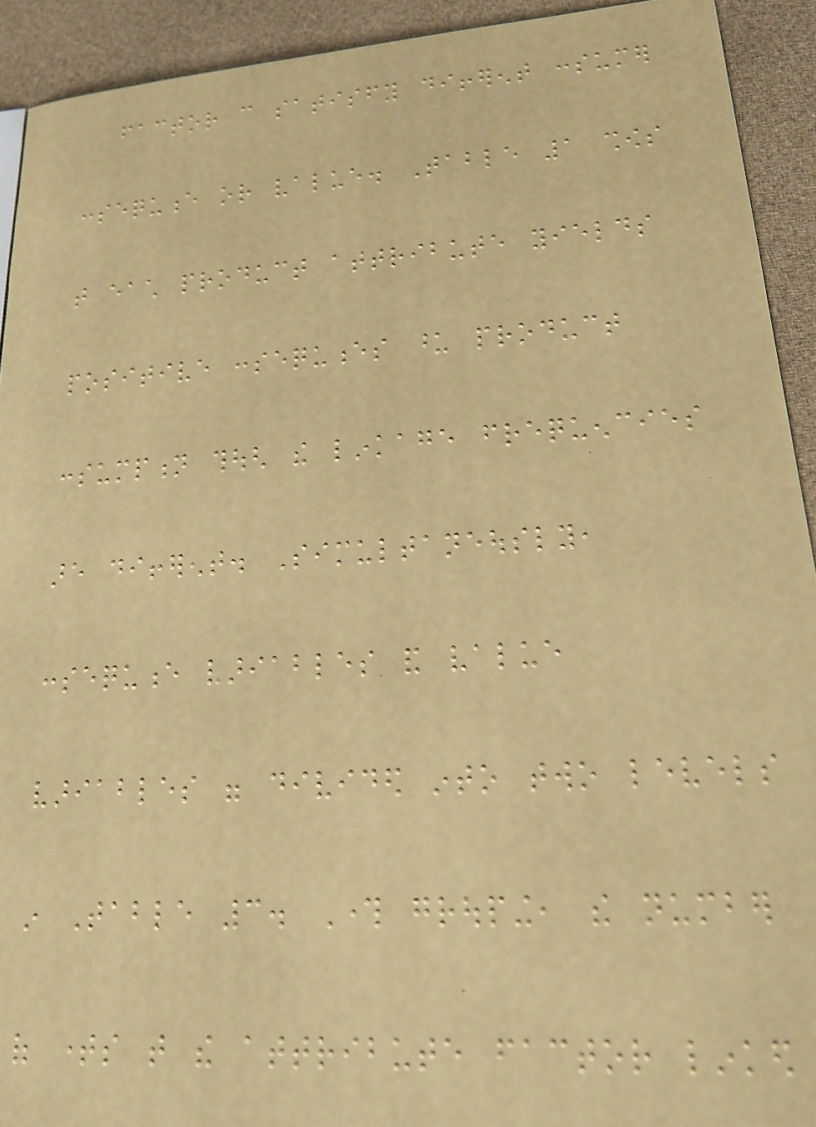factor can satisfy different consumer
consequence or value. Table 1 shows
that each product attribute yields
positive consequences upon product
consumption though the linkage frequencies
are different. Simultaneously,
consequence variables and value
variables were divided into two levels
in Table 3. Through grouping, the number
of times that the attribute factor linked
